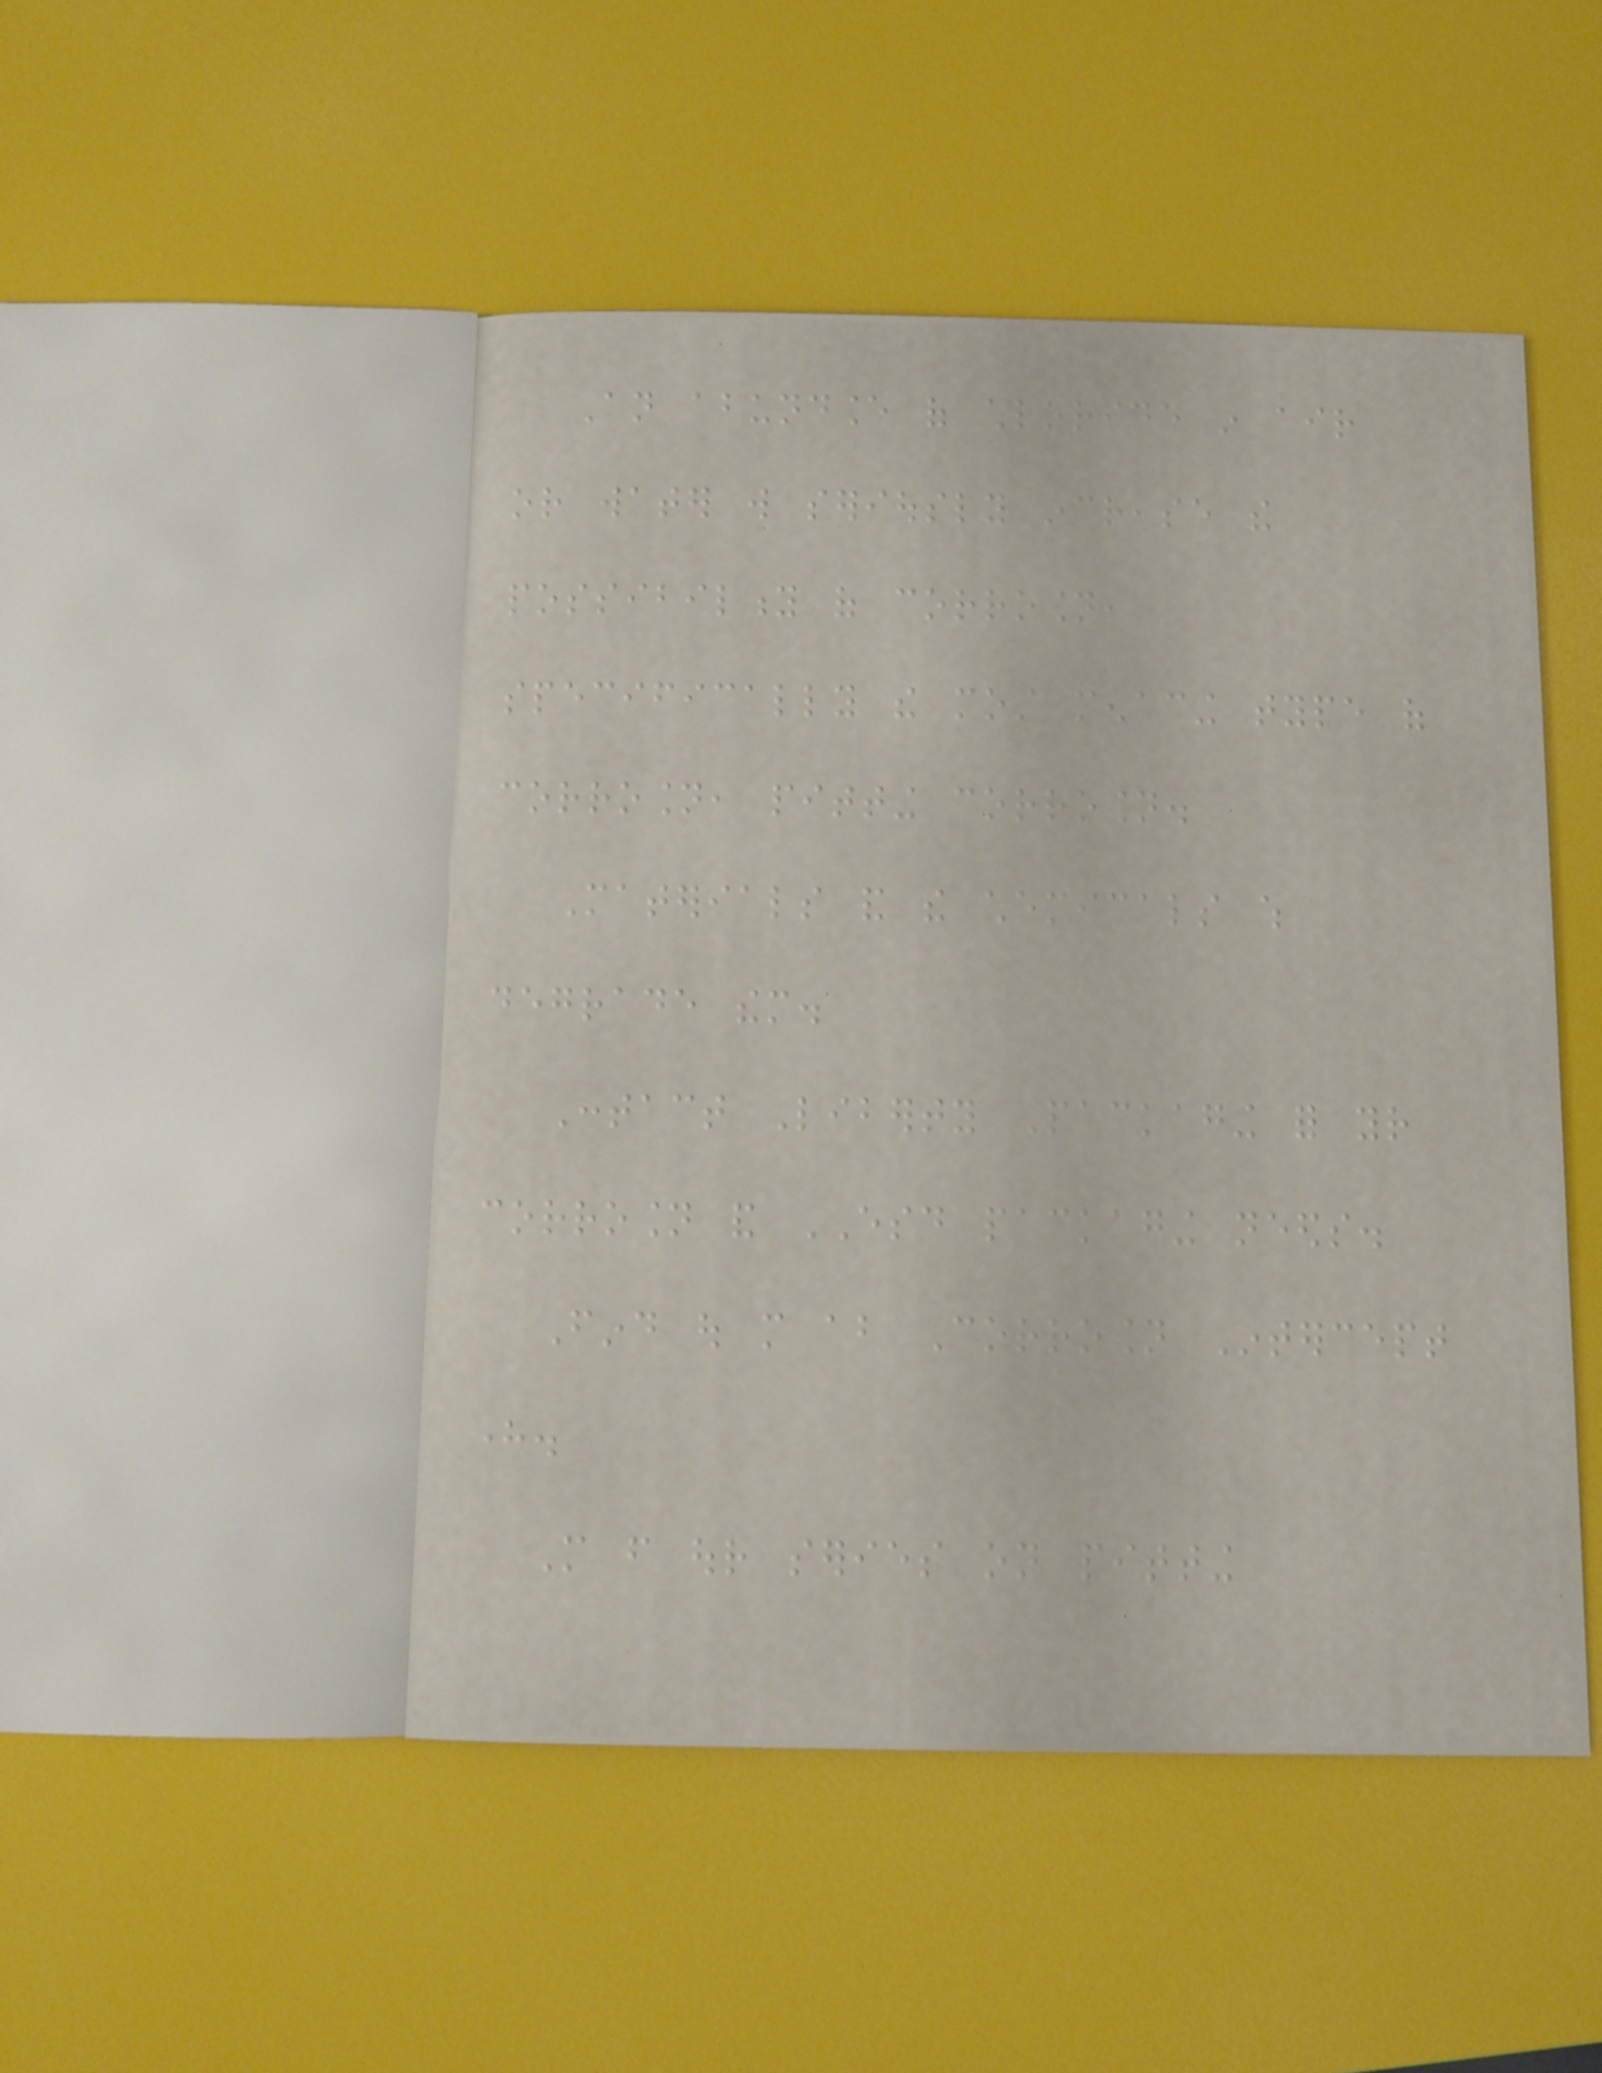An abundance of chloride in air
or water will seriously increase the
possibility of corrosion,
specifically the most menacing type of
corrosion, pitting corrosion.
Materials and the chemicals which
degrade them.
Contact Liberty Packaging for your
corrosion and ESD packaging needs.
Find out more about Corrosion Intercept
here.
More from our series on pitting
